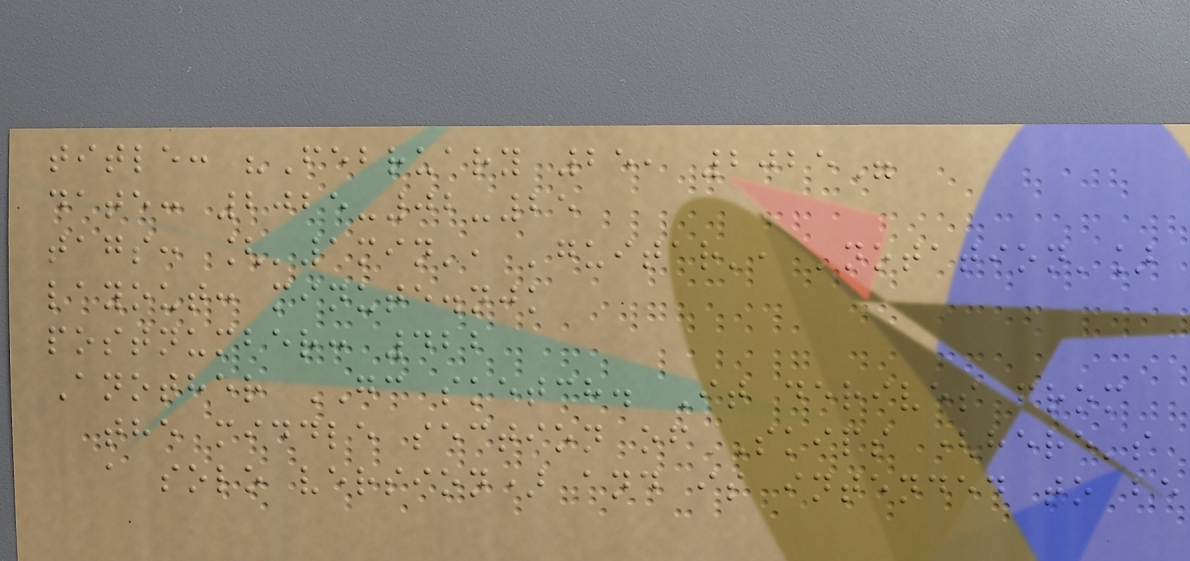title: "February 25, 2025"
date: 2025-02-25
tags: ['1min', 'guitar', 'notation']
layout: minute.njk
postnumber: 422
Another GC sketch. It derives from
the middle section of Skips (here's
a solo version) and is intended to be
